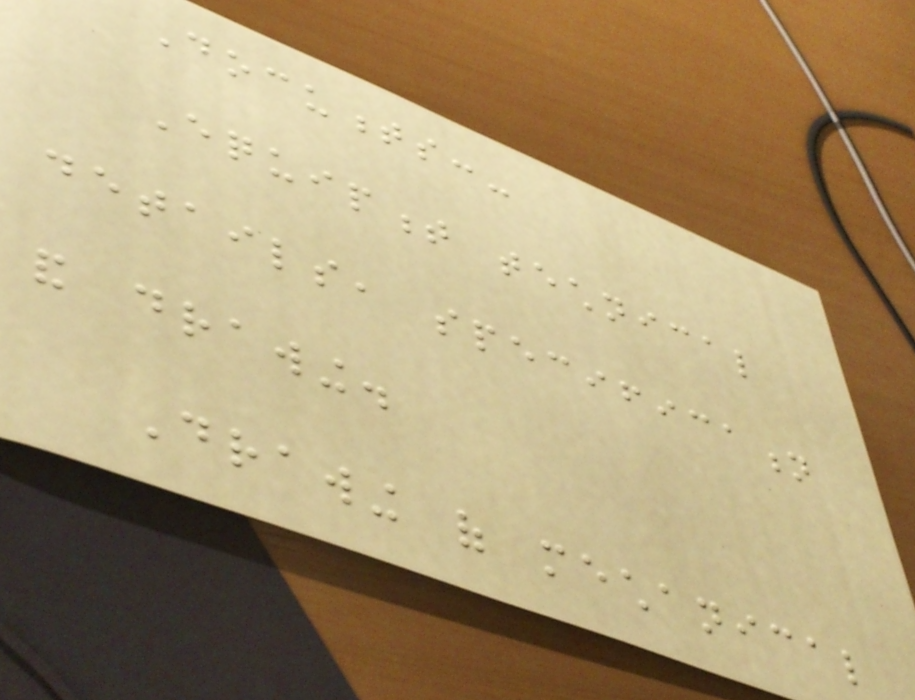Documents:-
Equipment technical
details, specification
and drawing.
Drawing of mechanical
